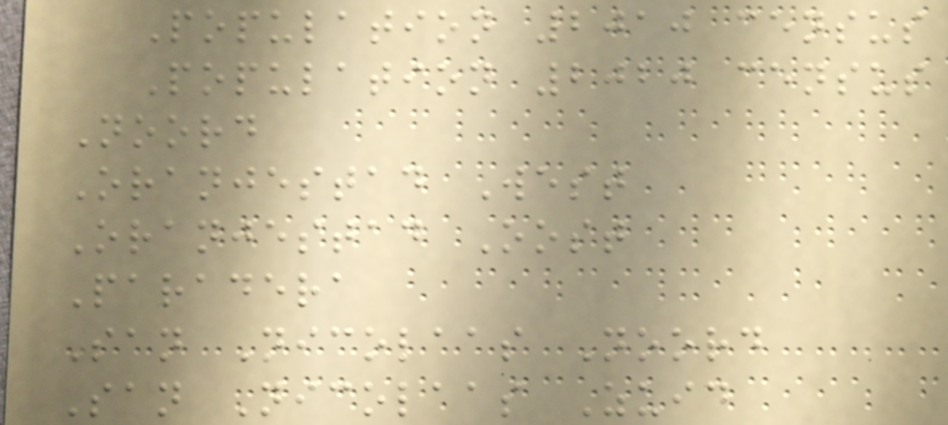Population 2010 census
Population 2020 census
Noord
Oranjestad West
Oranjestad Oost
Paradera
San Nicolaas Noord
San Nicolaas Zuid
